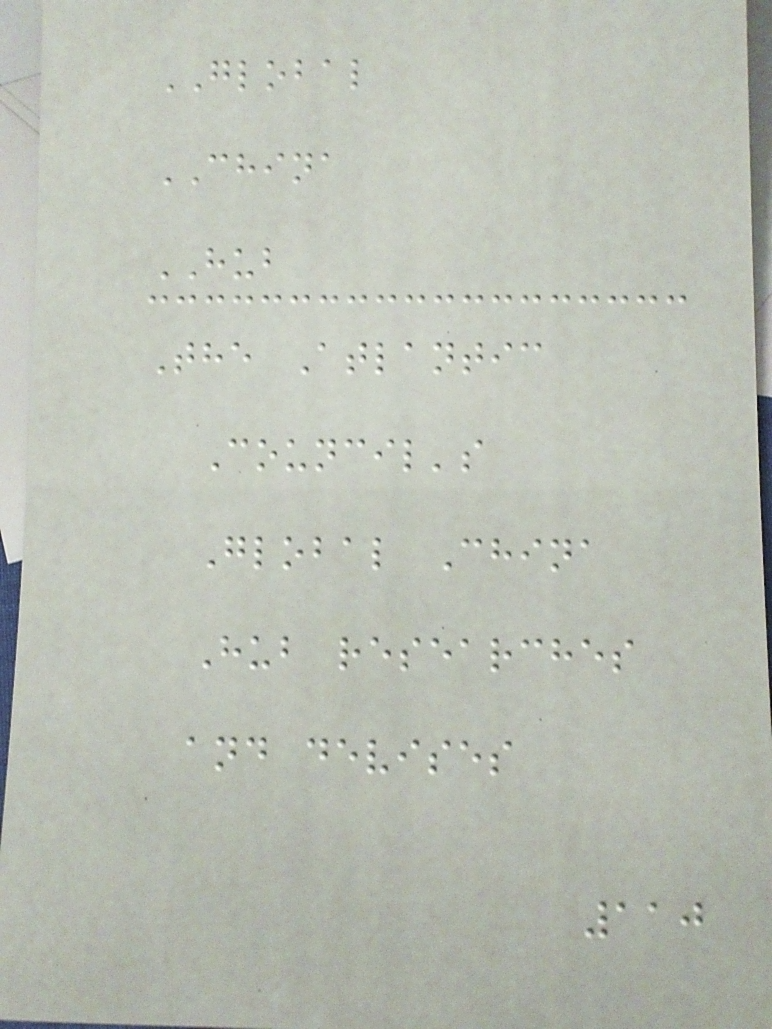GLOBAL
CHINA
HUB
The Atlantic
Council's
Global China
Hub researches
and devises
110
